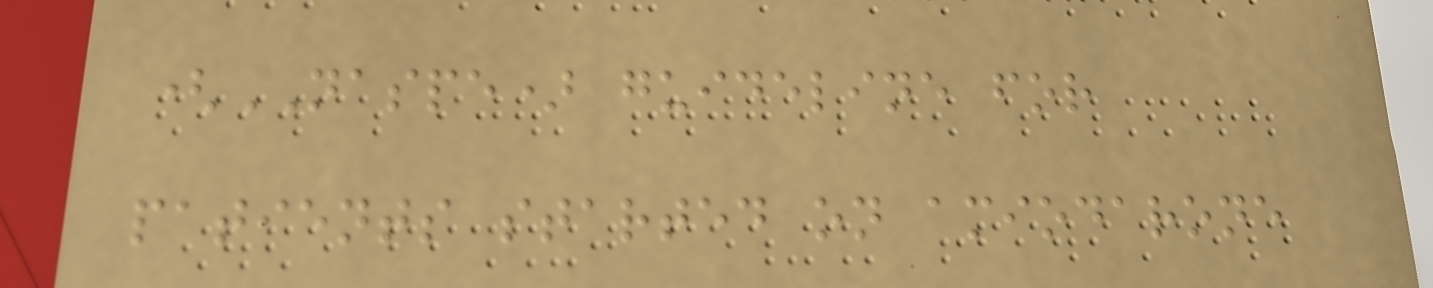(NASPE) guideline for
patients started on amiodarone
